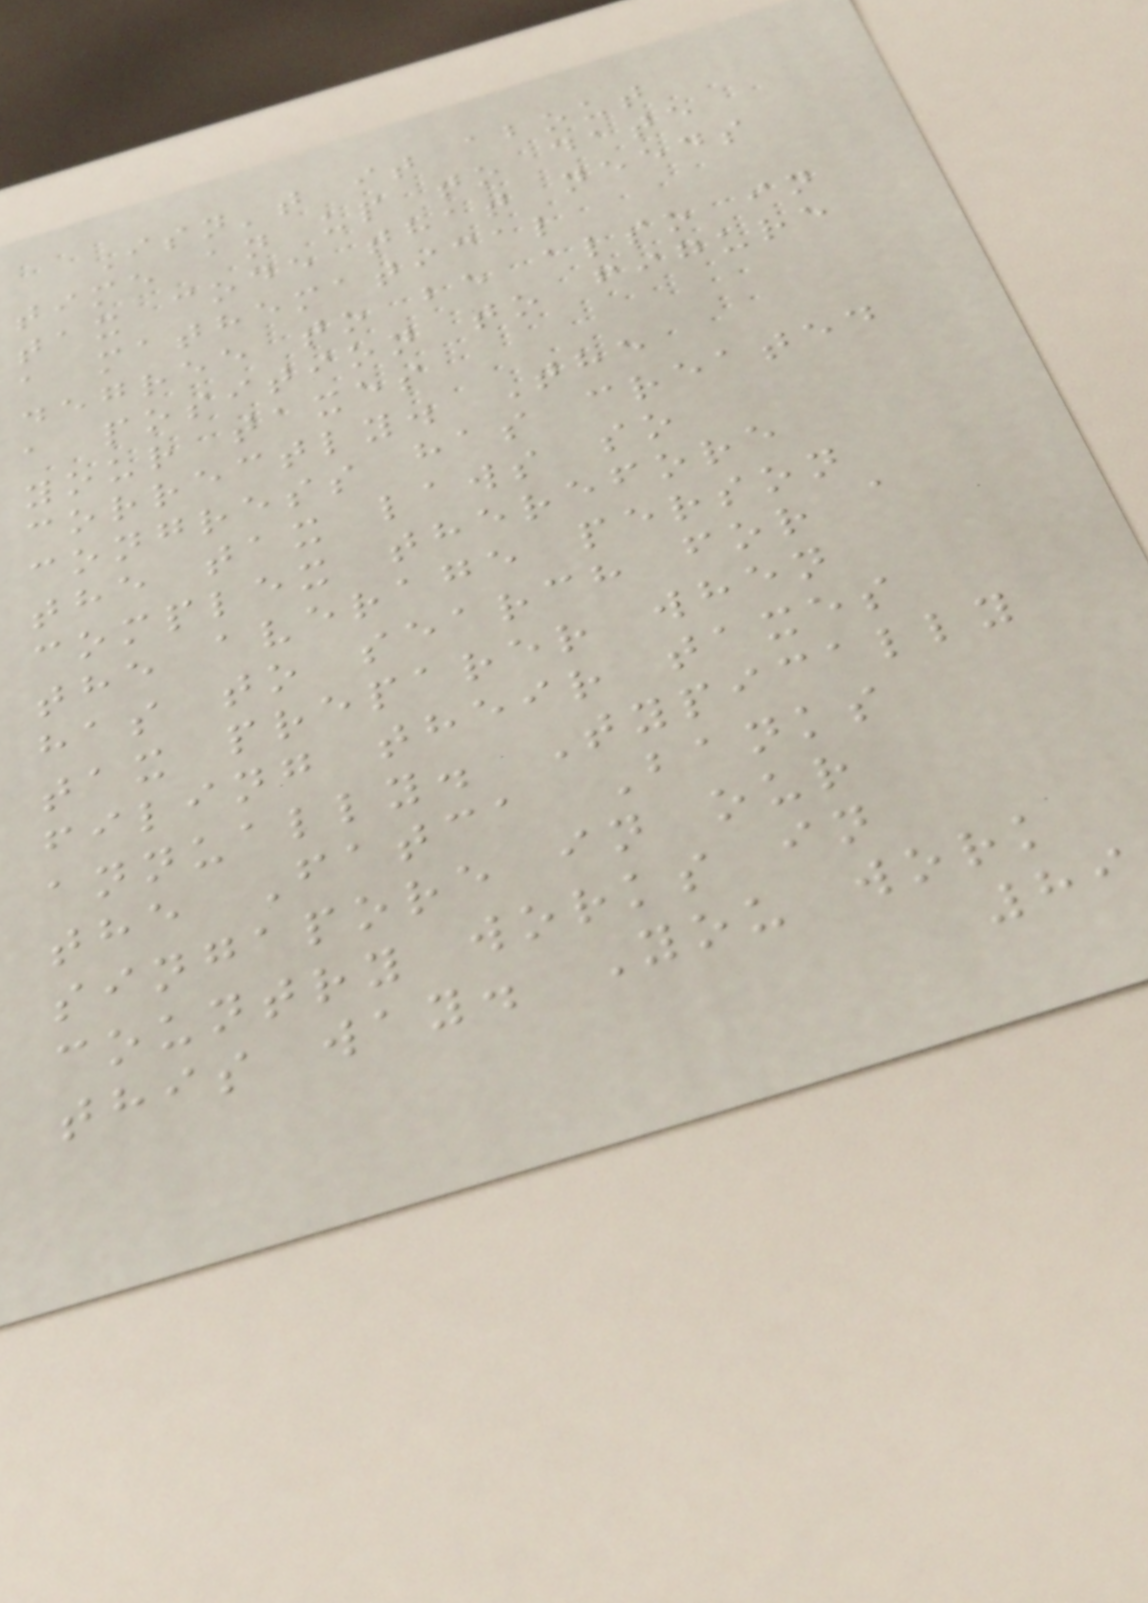Isn't it about
time an up to date
tax code that needs
a mathematical
degree to be also in
a position to figure
your taxes
correctly. The
congress has created
the tax laws so
complex therefore
the average person
has to search for a
tax preparer when
filing their taxes
annually. Typically
the Fatca Banks
singapore in our
country works in
this way. You work
89
